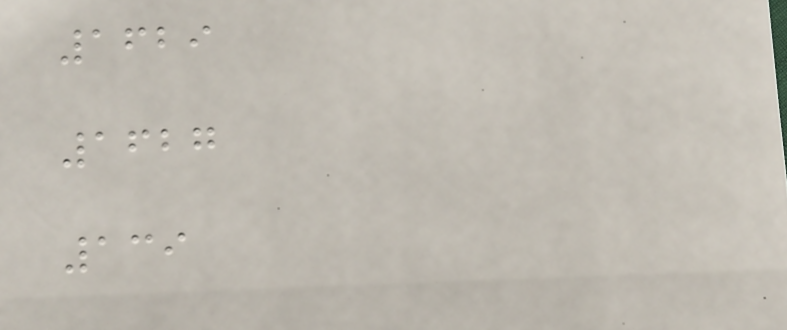1629
1627
139
